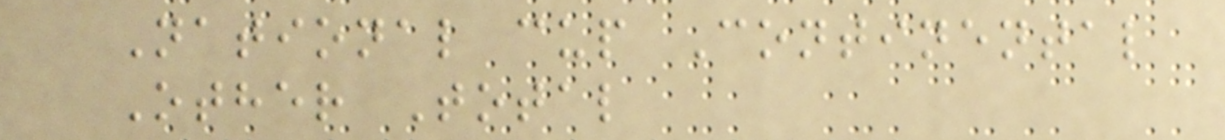National cup Continental
Other Total
